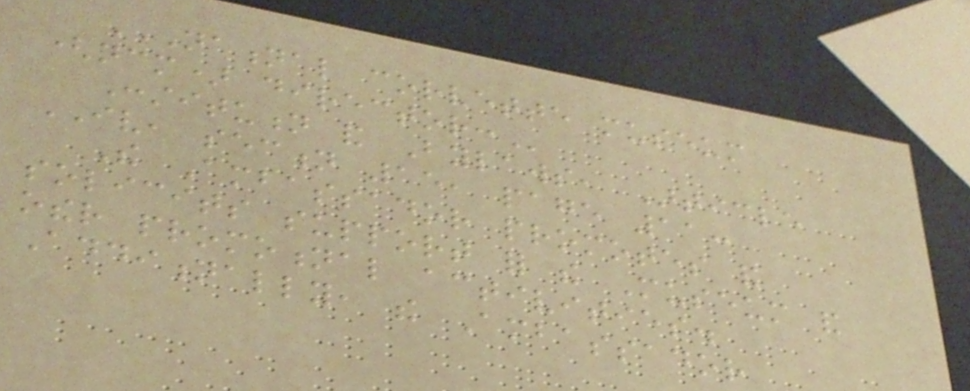NATIONAL CORVETTE MUSEUM
(NCM) DIRECTOR:
Constitution and Bylaws, Article
IV, section 15, page 11:
The Ambassador promotes and
solicits support for the Museum and
other promotional activities.
Additionally, the Ambassador
